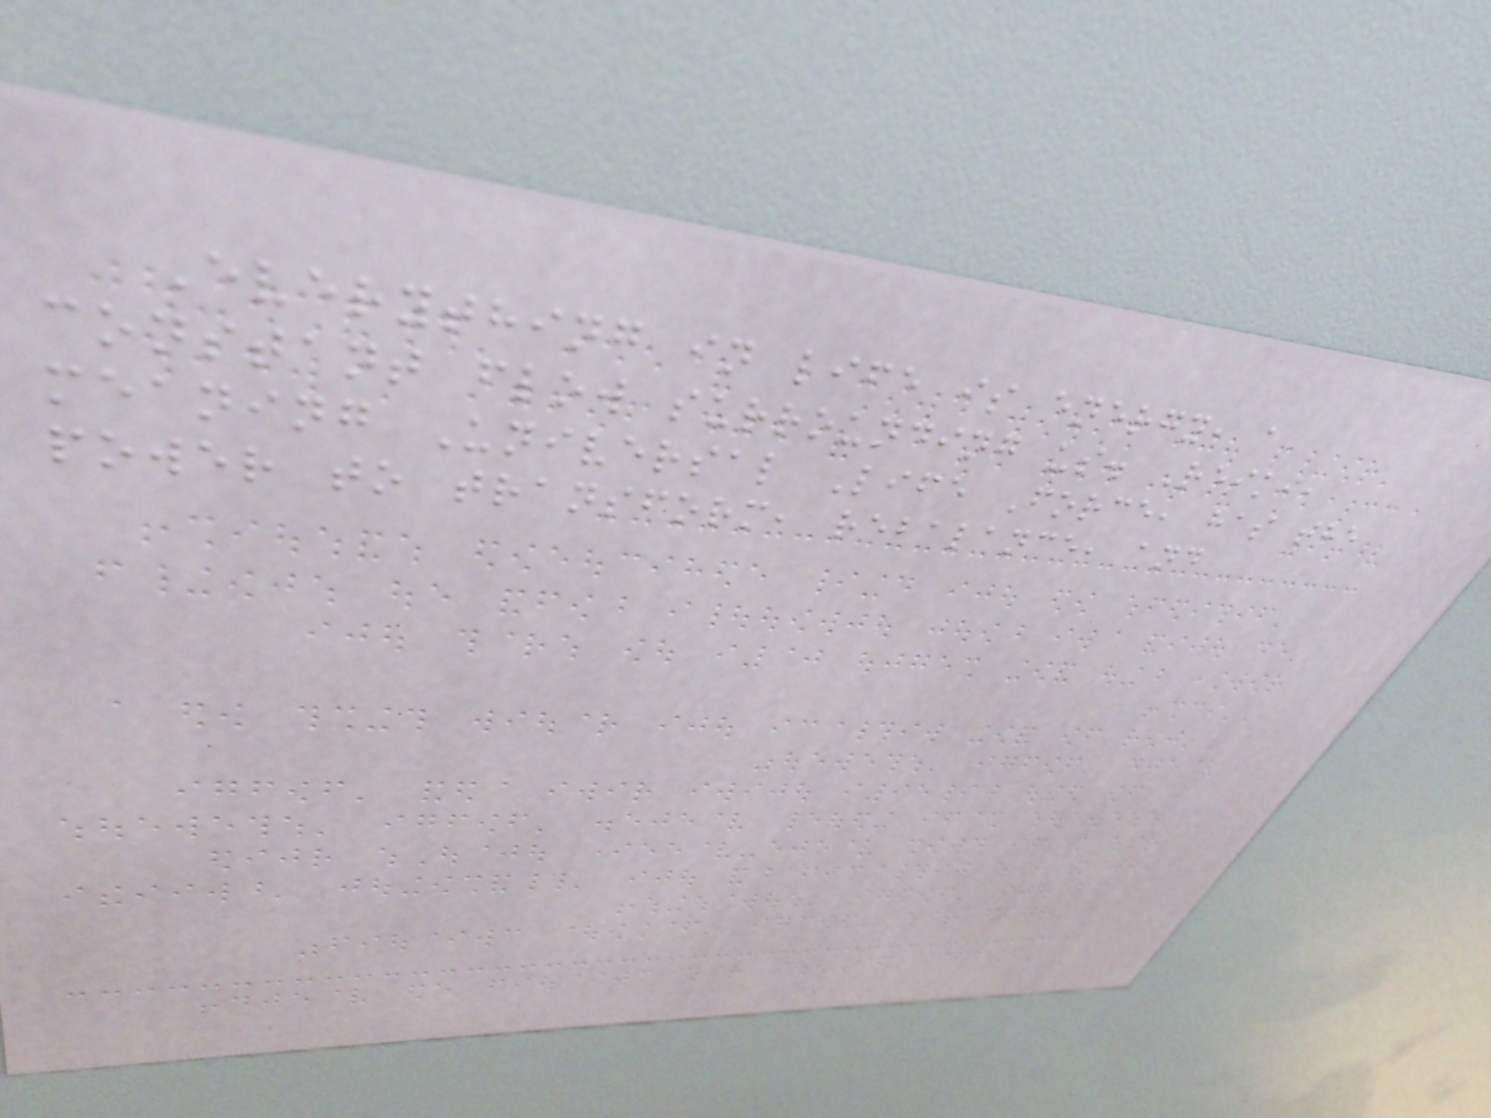Everything in life is energy, a
constant flow surrounding us. Reiki,
meaning Universal Life Force, has the
power to transform, rebalance, and
